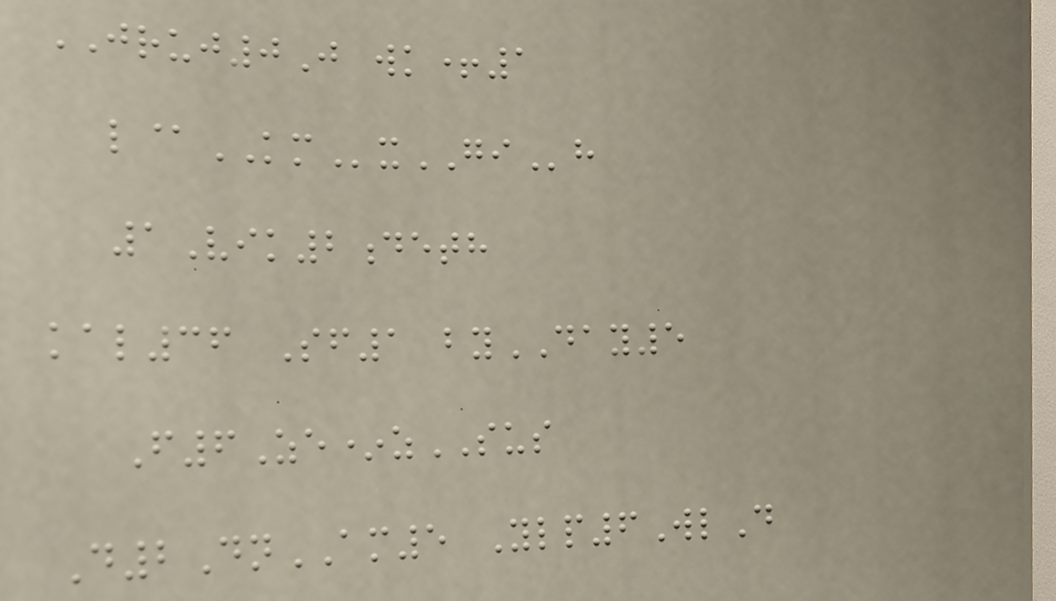JRUJ0J wk+1
l@KMxGIh
1Vik2deth
kal36 Sf1 byDAY5
F6Ze*zSUS
D2DnAM5 Ylp6WlD
